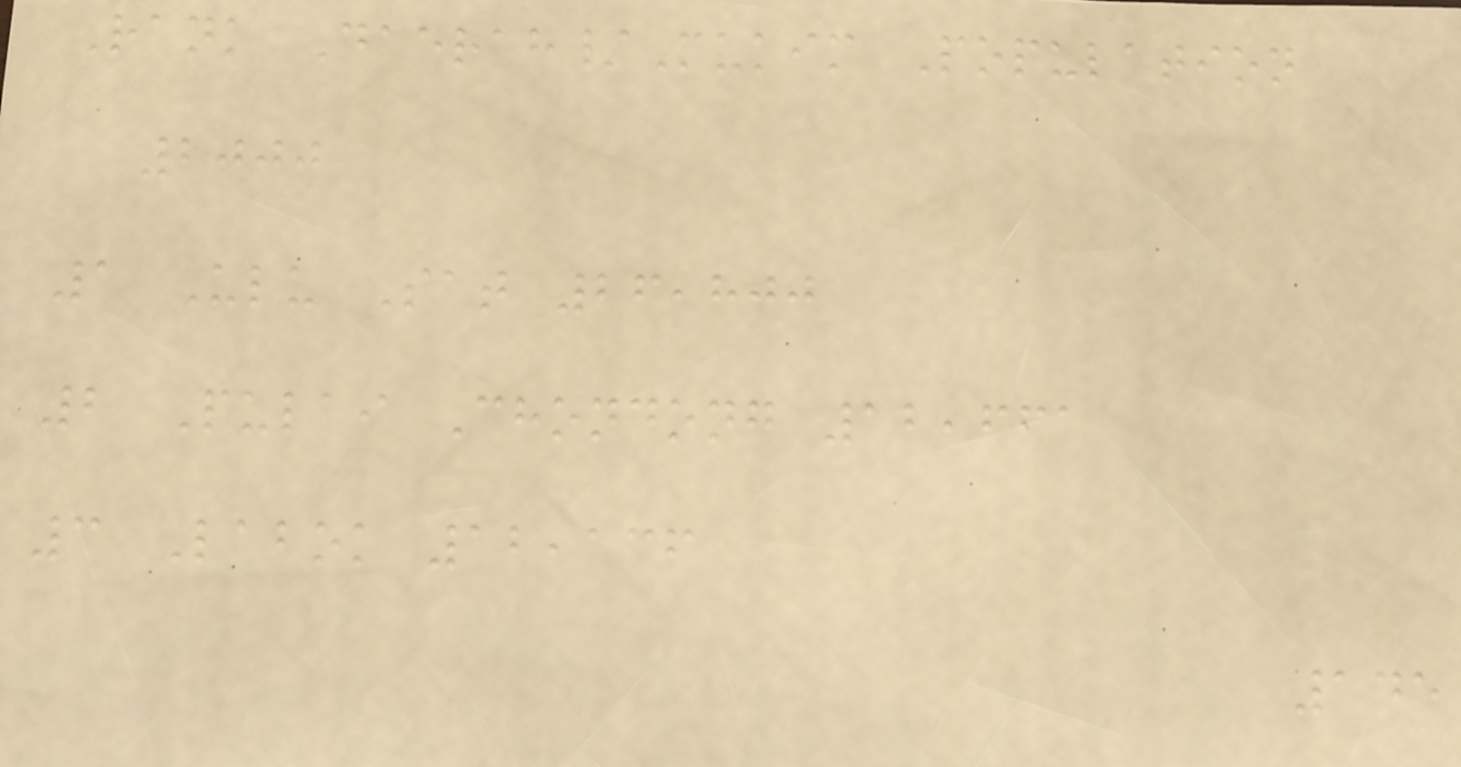Rank Daerah/Mukim Population
2000
1 Ulu Sat 26,800
2 Pulai Chondong 12,661
3 Labok 12,136
145
